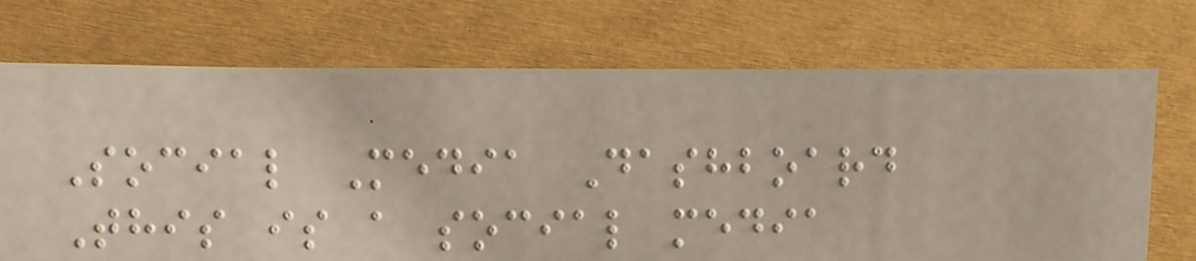Social Media Dashboard
This is a social media
